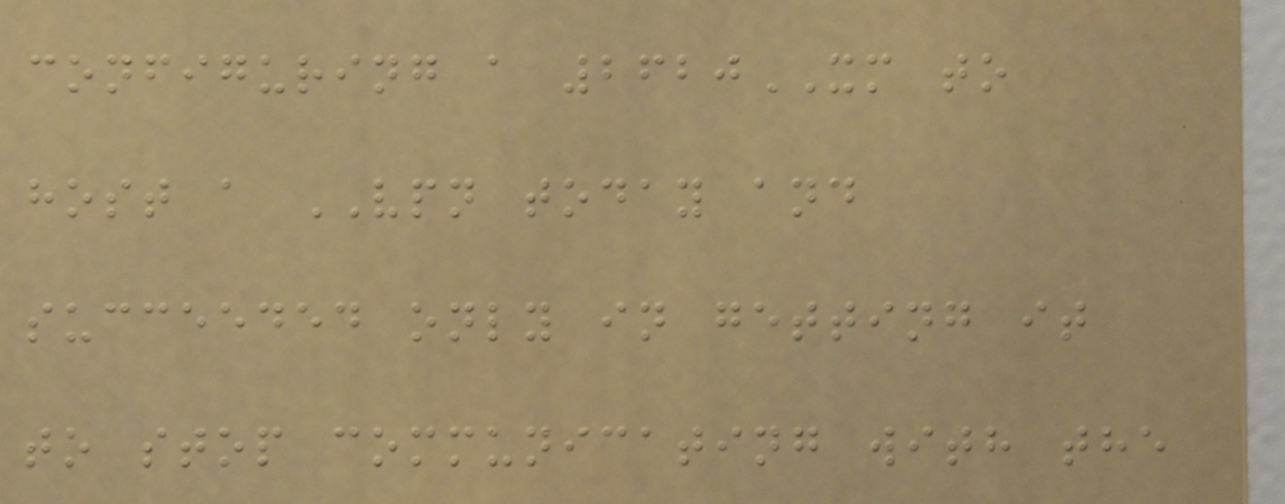configuring a 2620XM to
host a VPN today and
succeeded only in getting it
to stop communicating with the
